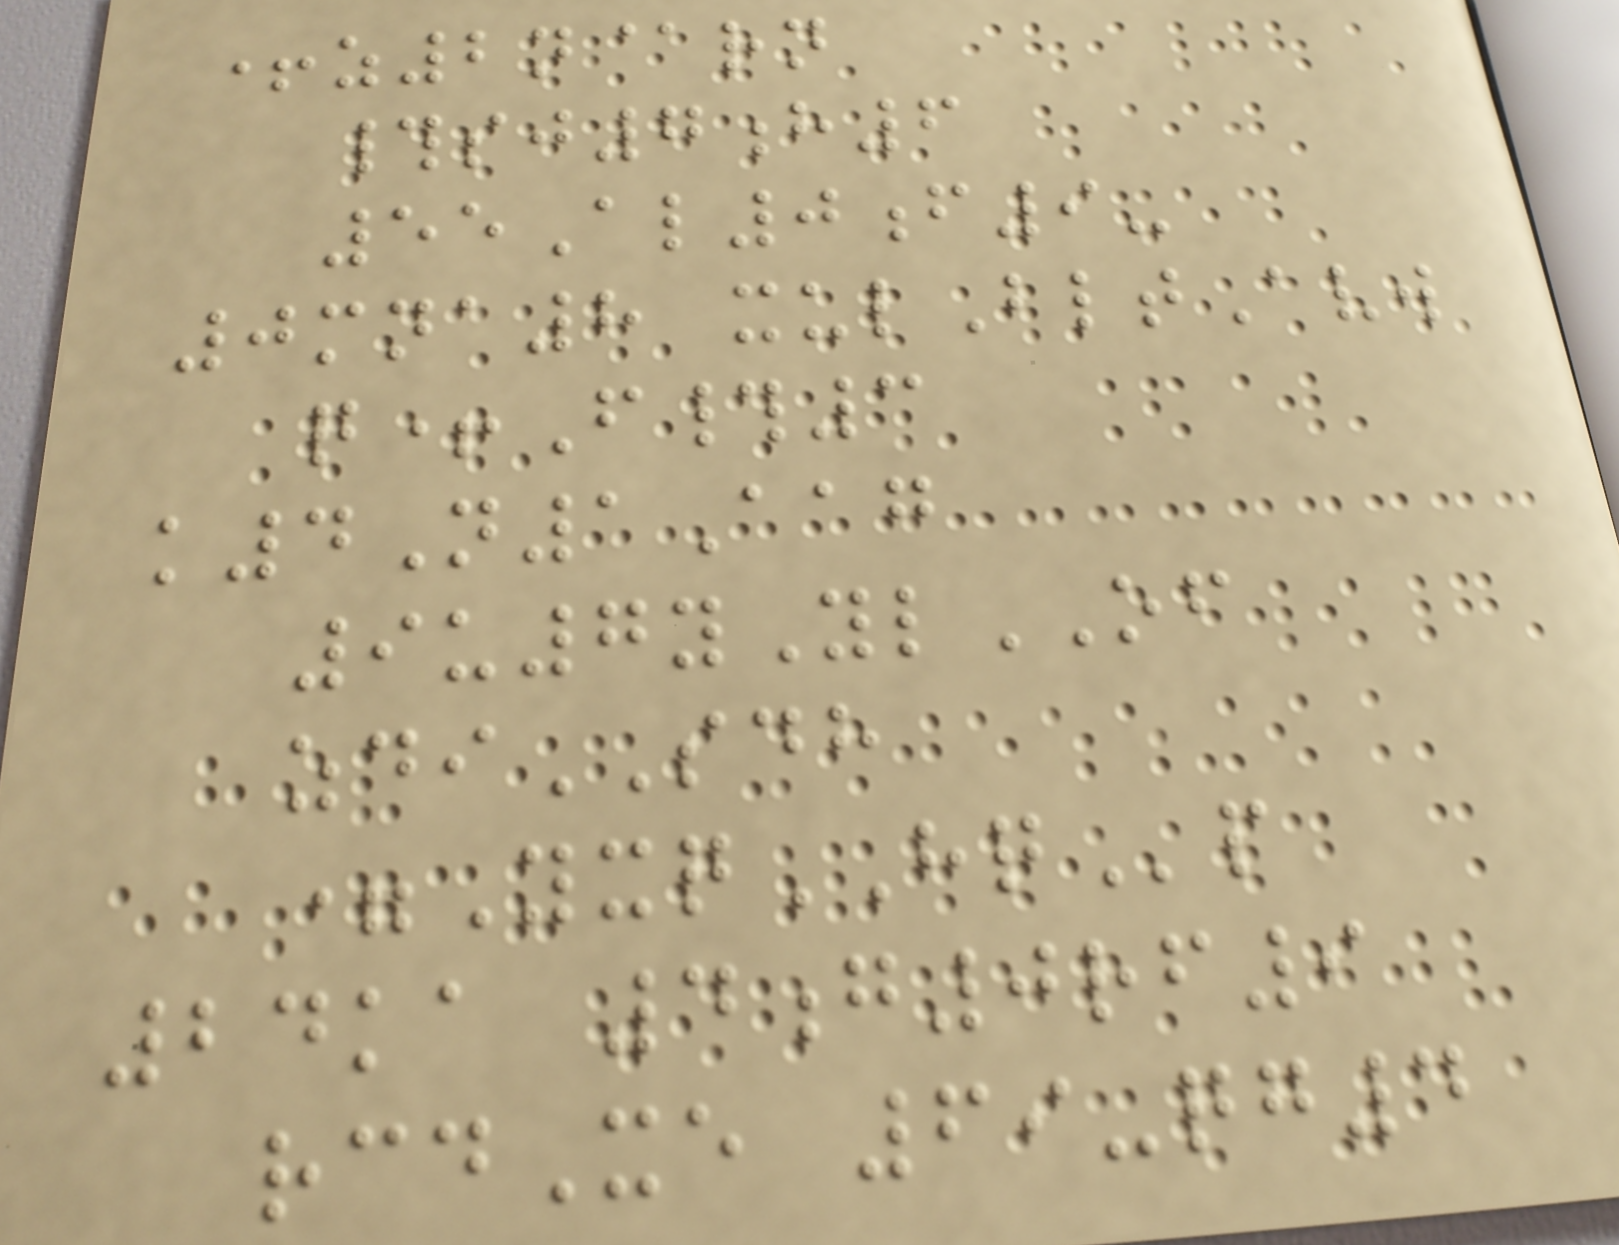+z2n@rn
#sj7h6
55Al0f9-
0mna8 xulBltAvw
q+F#3
k4N1Aag
9u7yYlOF
zdiSDH
=YxqHQp
24ka 4g0rf9
rcdXe 69-qg4
